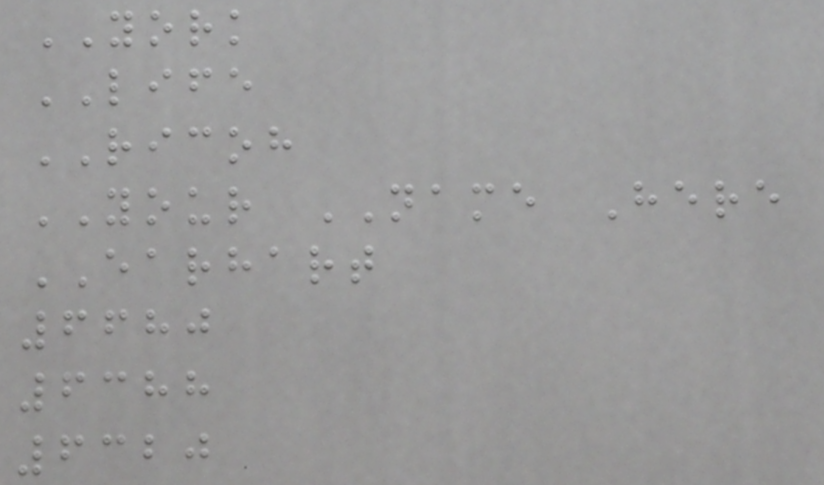YORK
LIFE
RICOH
YOUR NAME Here
EARHART
6680
6388
6320
